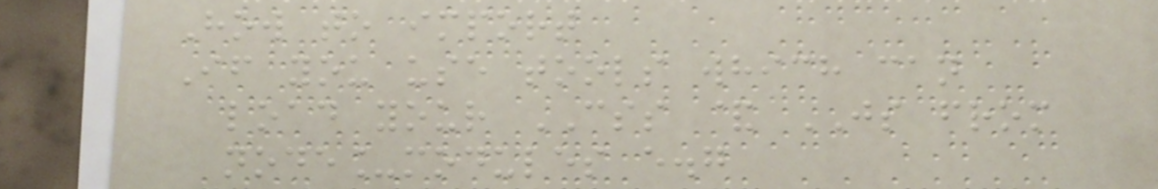How to import
If you use tools which can
load your CSS & JS from
node_modules e.g
